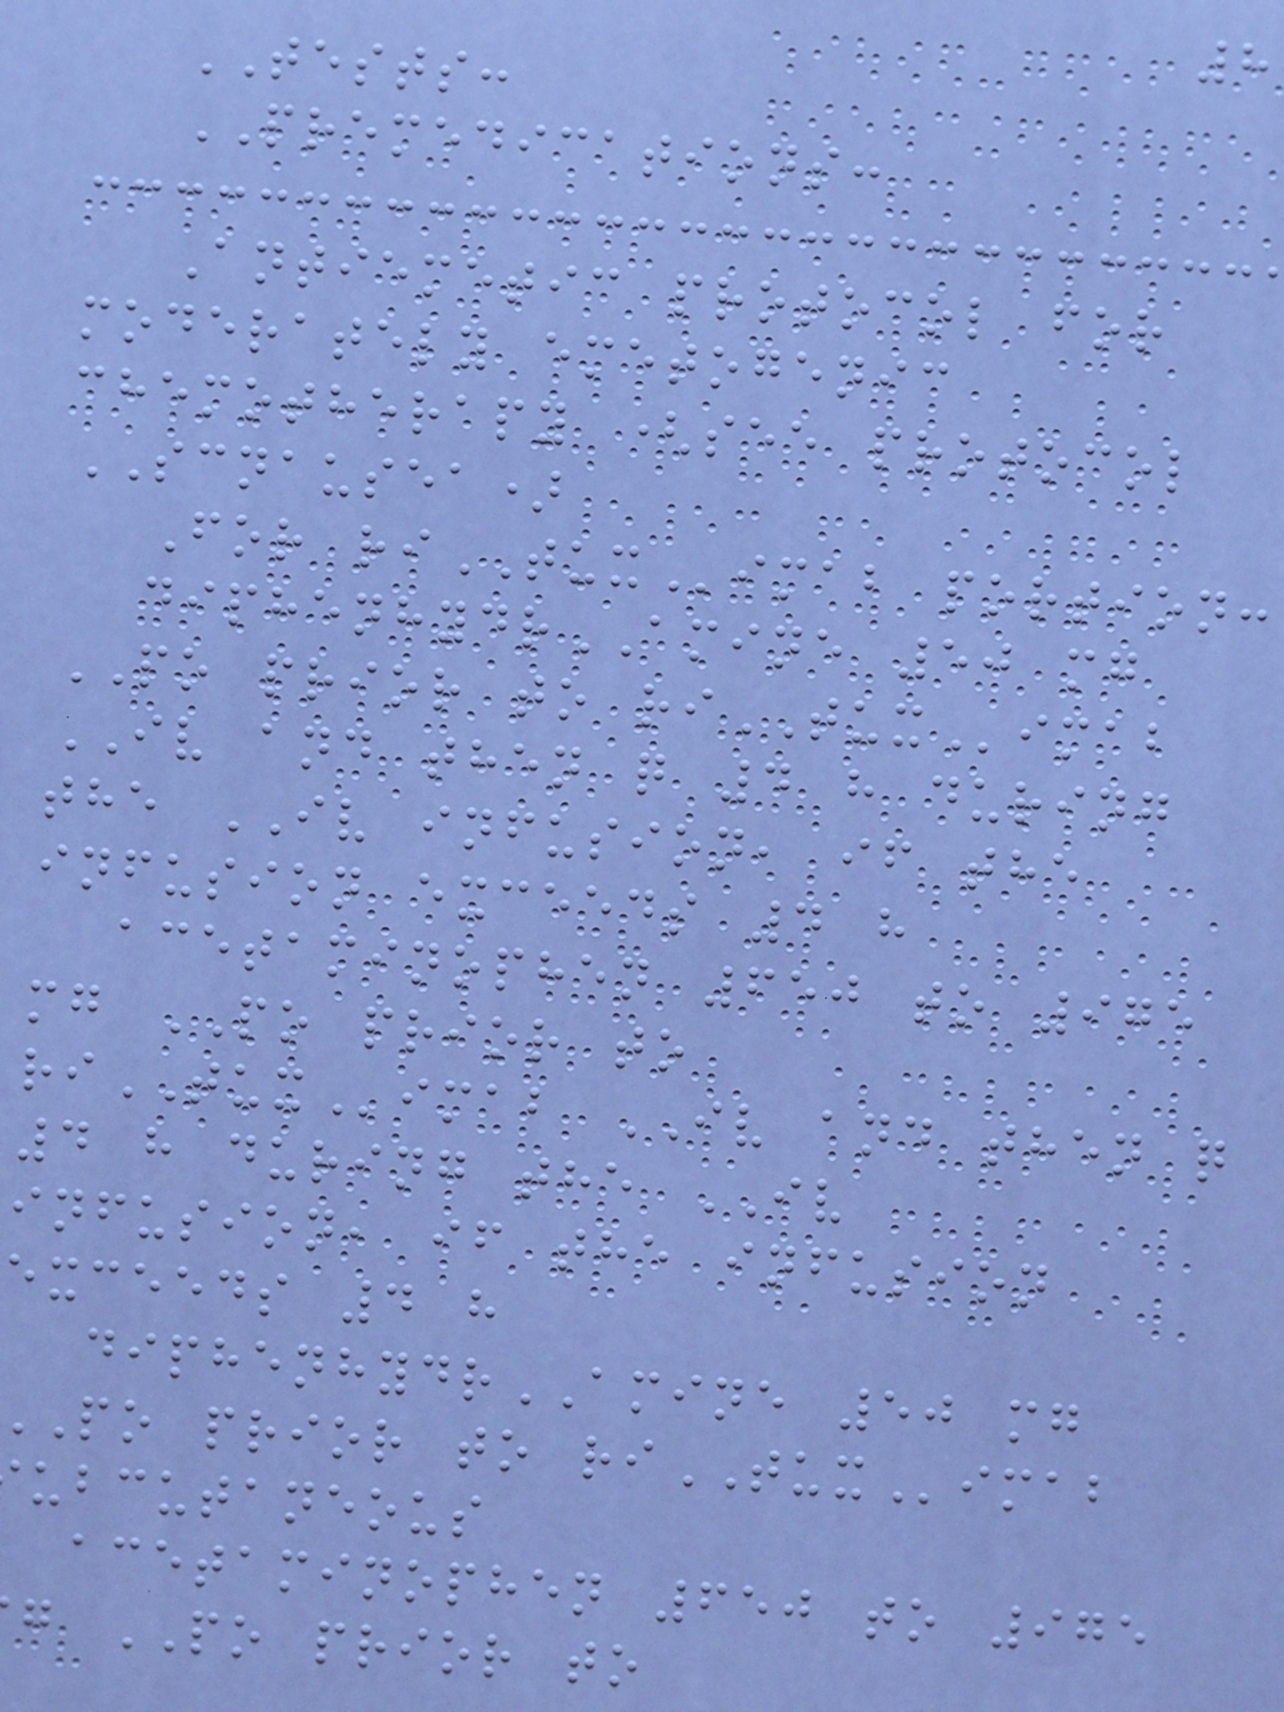TESTS:
PREMEDICATIONS:
Antiemetic protocol for
moderately emetogenic
chemotherapy (see protocol
SCNAUSEA)
For riTUXimab portion:
diphenhydrAMINE 50 mg
PO prior to riTUXimab
IV and then q 4 h during
the IV infusion, if the
infusion exceeds 4 h
acetaminophen 650 to 975
mg PO prior to
riTUXimab IV and then q
4 h during the IV
infusion, if the infusion
exceeds 4 h
diphenhydrAMINE 50 mg
po prior to riTUXimab
ubcutaneous
acetaminophen 650 to 975
g PO prior to
